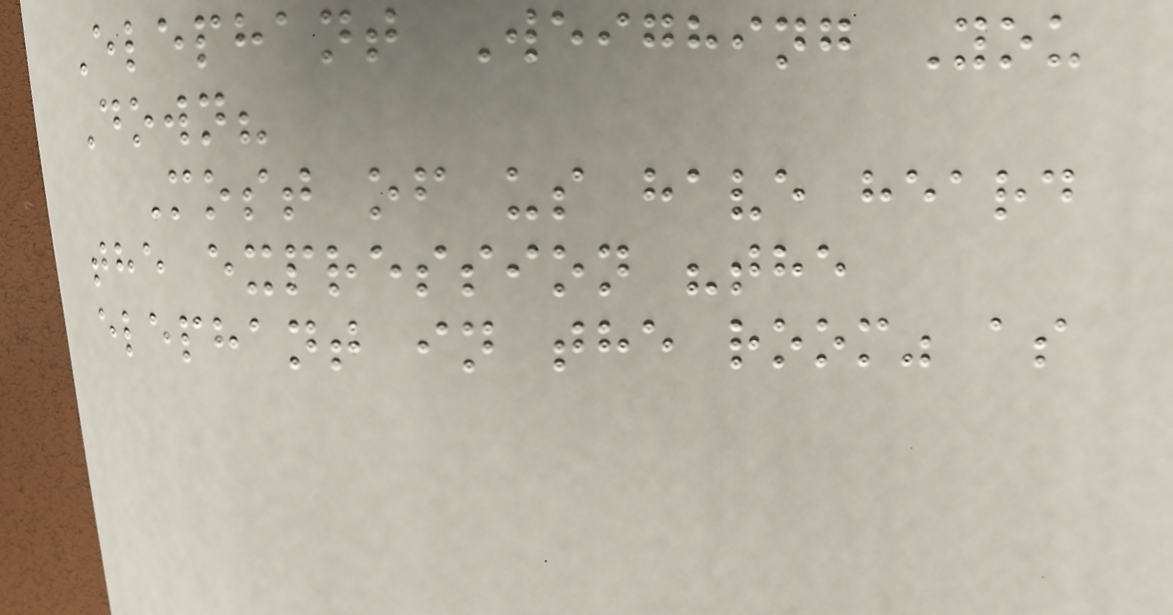Elephant Weighing You
Down?
Most of us have heard
the expression "the
elephant in the room" as
